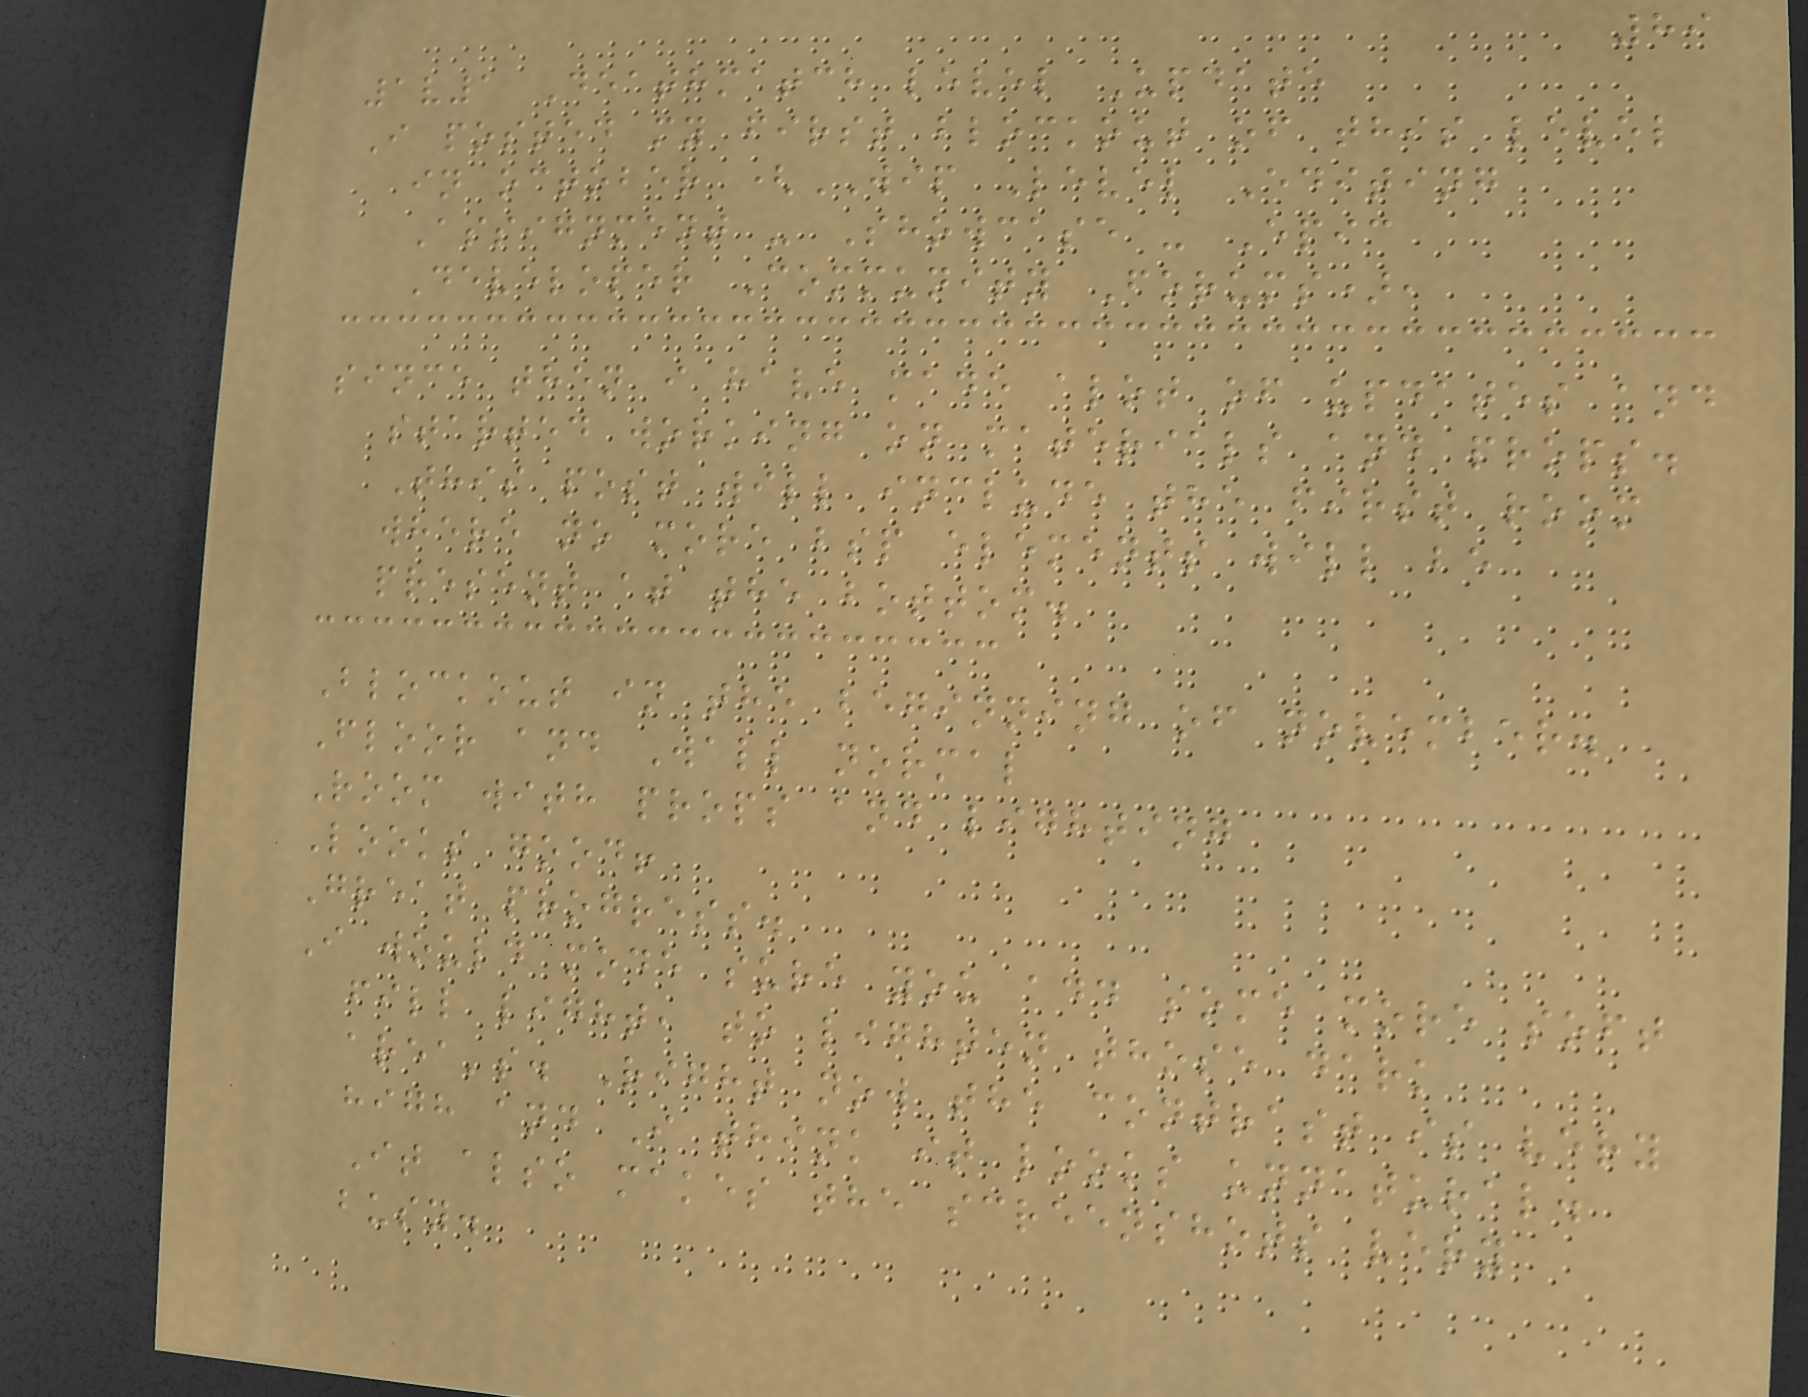89
1v1 Deathmatch level Update
I posted my first blockout of this level
in october (WIP Level Editing
Assignment - Showcase - Epic
Developer Community Forums),
since then i have made alot of updates and
started working on materials and props.
This post will include the first room
where no more bsp elements will be
present at the bottom.
Blockout in the beginning of november.
Floor and Wall normal
Room with props and lighting
Looks good!
Great progress.
I would mode sure you add some more soft
fill light, to lighten those dark
area's. Right now the contrast is very
high and I think it looks unnatural.
It also makes the screenshots very
busy.
